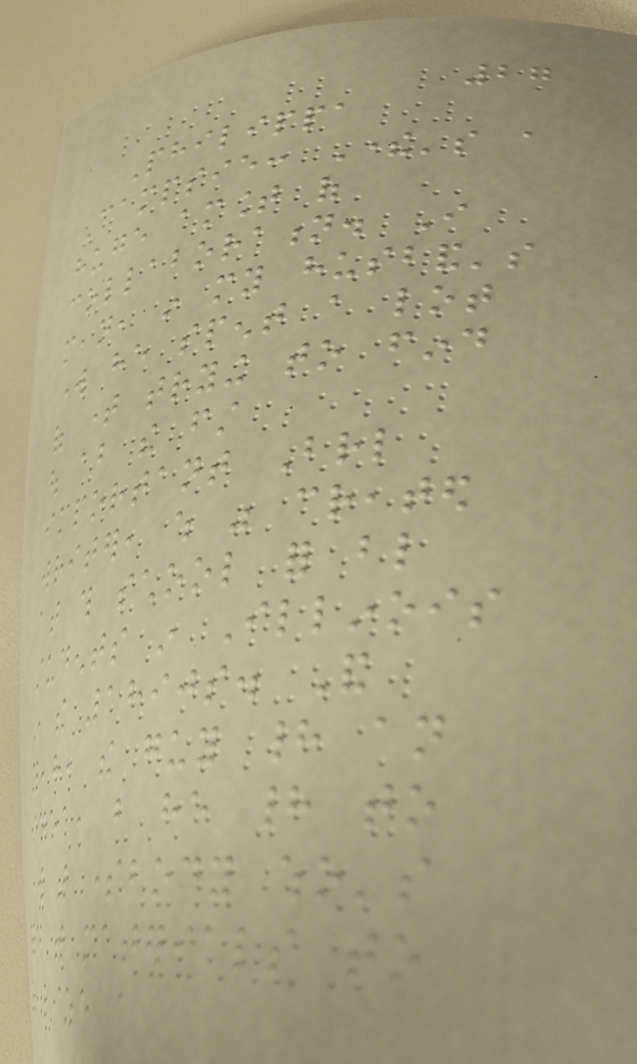27
Philippa
Campsie: There's a
huge amount of
collaboration. I
mean, in my husband's
work he spent a lot
of time trying to find
out about the first
important Braille
writer, which was created
at this school for blind
students in Illinois
in the 1890s. And
yeah, the guy had an
idea, but he had to
work with somebody who's
good with materials to
realize a
